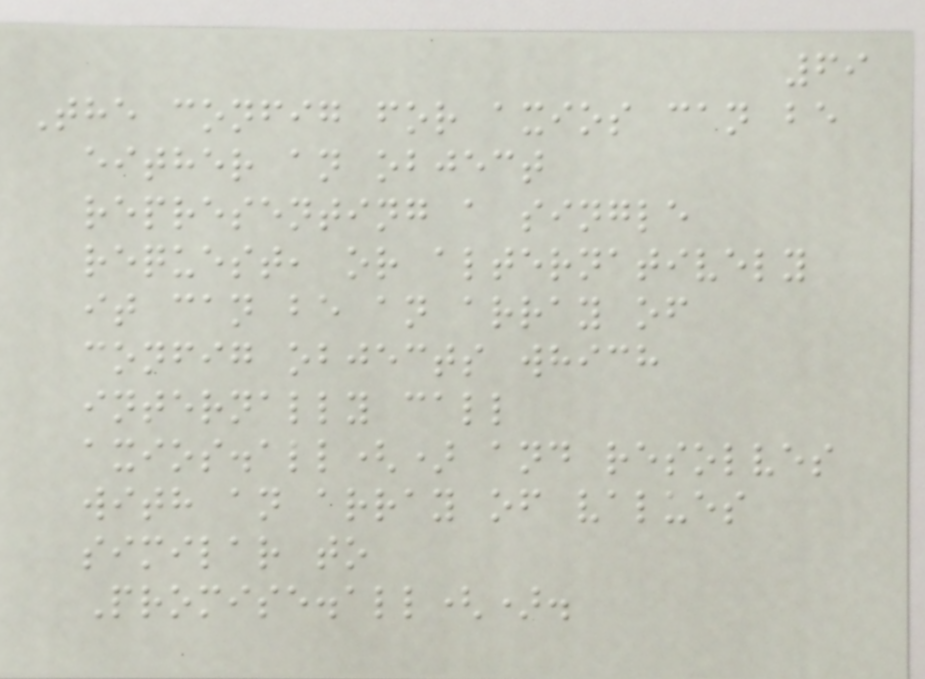69
The config for axios can be
either an object
representing a single
request, or alternatively
it can be an array of
config objects which
internally call
axios.all() and resolves
with an array of values
similar to
Promise.all().
